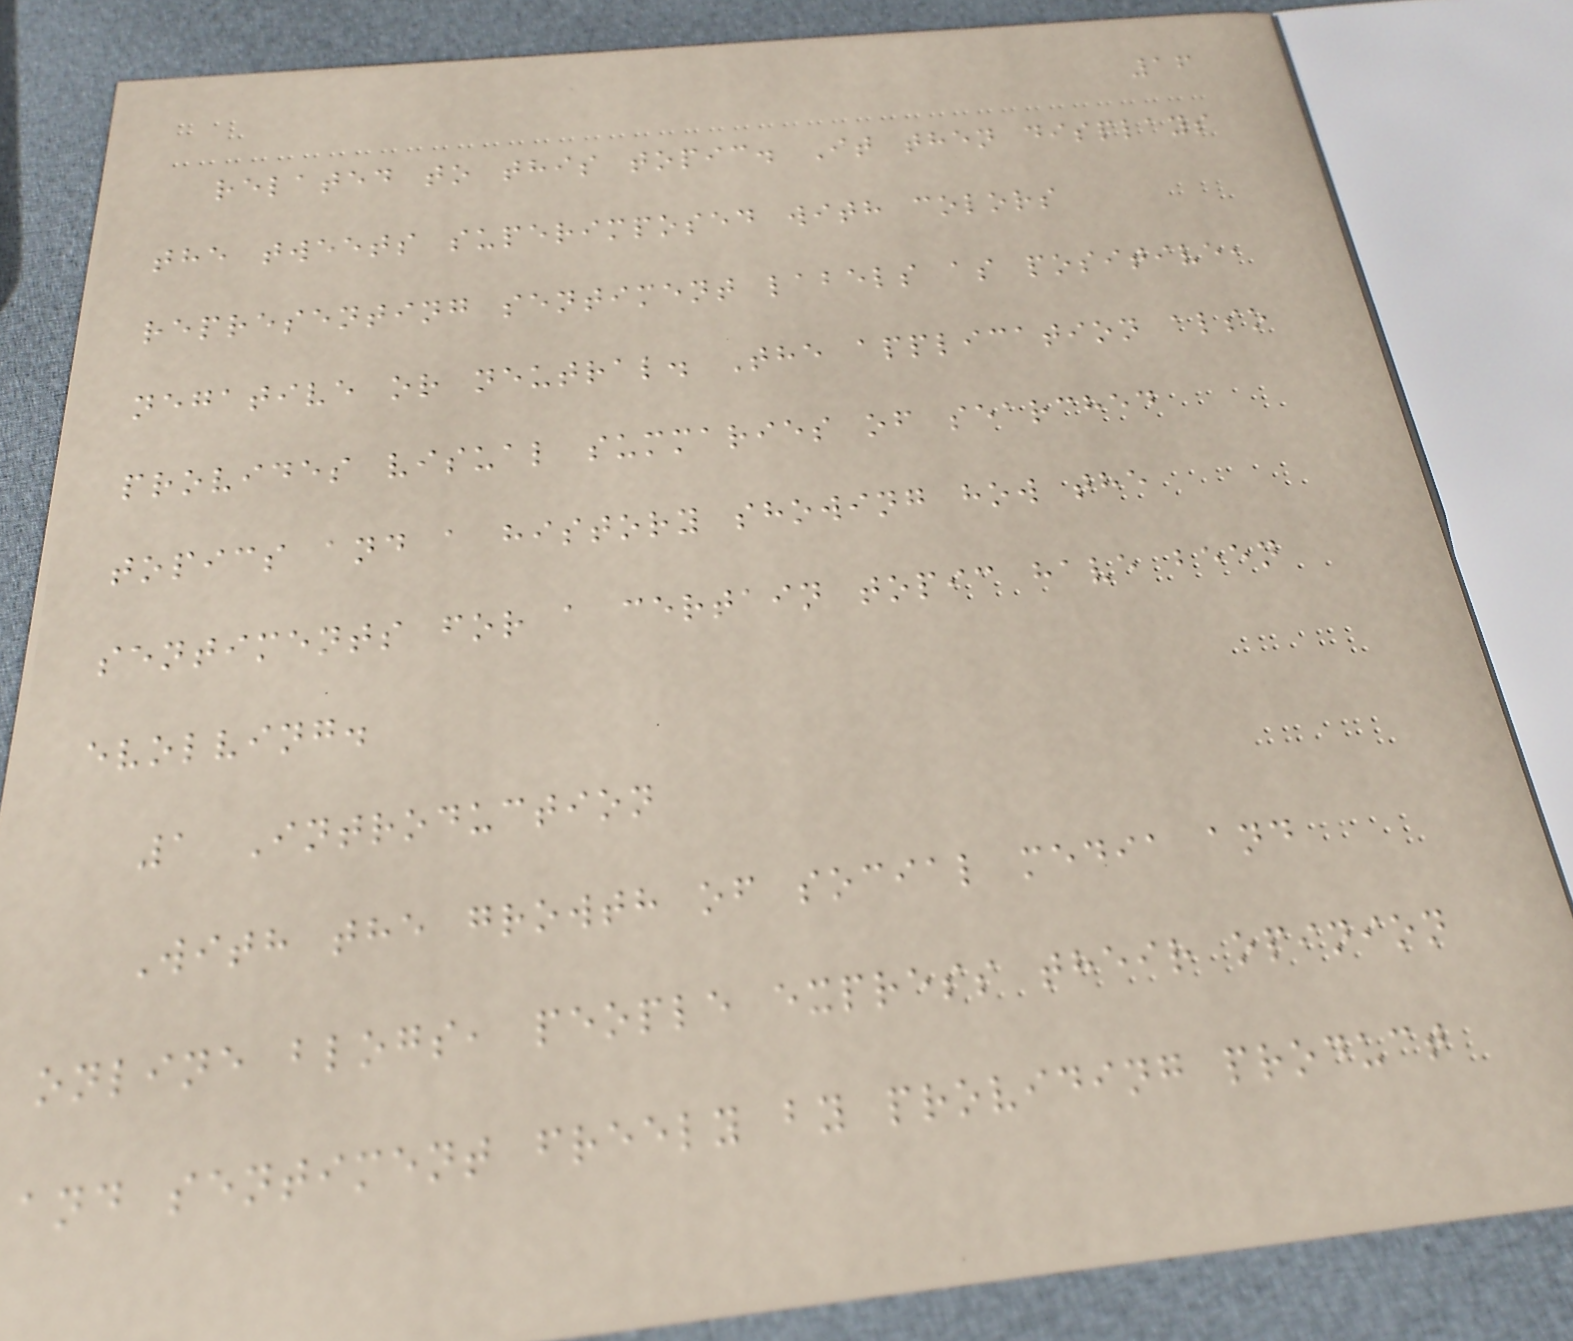16
related to this topic. It then displays
the tweets superimposed with colors
representing sentiment labels as positive,
negative or neutral. The application also
provides visual summaries of searched
topics and a history showing how the
sentiments for a certain topic have been
evolving.
1 Introduction
With the growth of social media and
online blogs, people express their opinion
and sentiment freely by providing product
